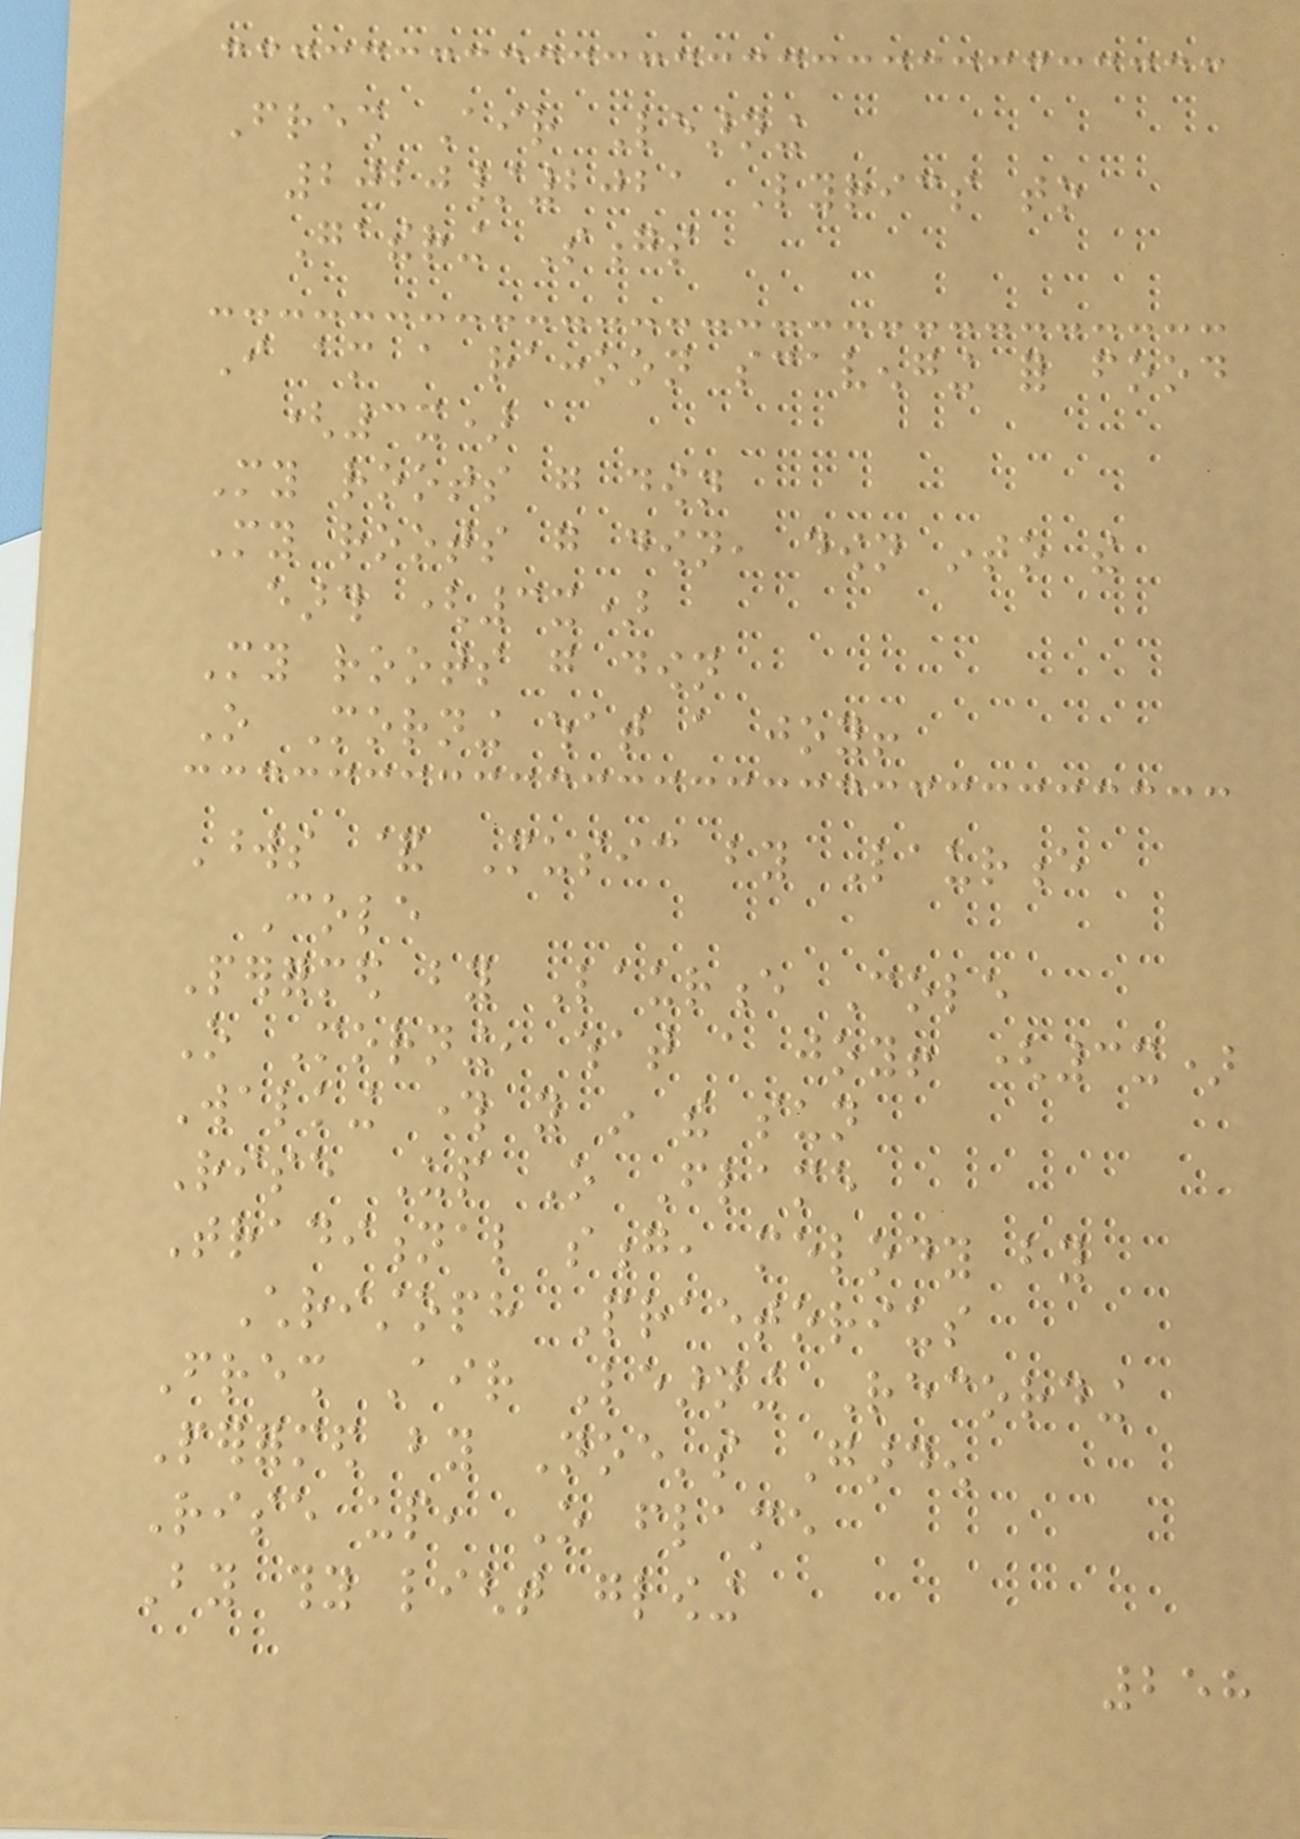Fresh Air Learning
2020/2021 Lyrics to
Gathering Songs
I am a raccoon scavenging for food
(3x)
My roots go down
My roots go down, down into the
earth (3x)
My roots go down
O Morning what a joy!
Words & Music by Laurence
Cole
Performed by Laurence Cole
O Morning, what a joy! (3x)
Walking through you in the sun
Rise Up O Flame
Traditional song, melody by
Christoph Praetorius
Fresh Air Learning Recording
Performed by Noe's Garden
Rise up, O flame
By thy light glowing
258
